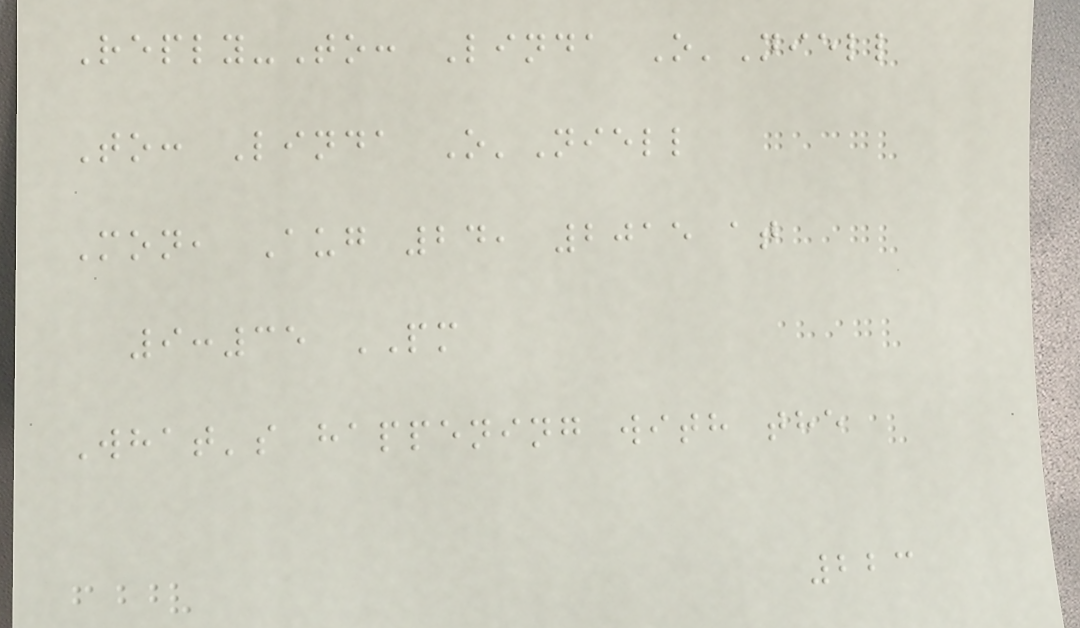Reply-To: Linda O'Niell
To: Linda O'Niell
Mon, Aug 24, 2015 at
9:35 PM
What's happening with the
223
